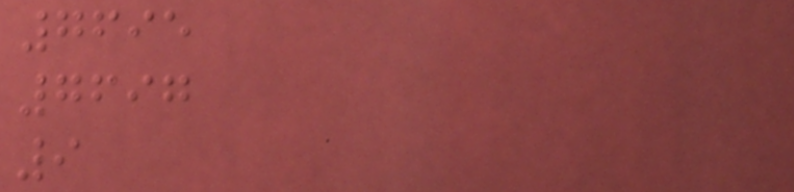7695
7697
9
